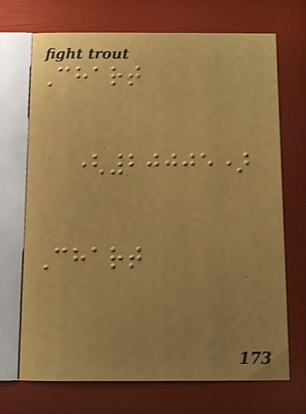Chart
(20005)
Chart
